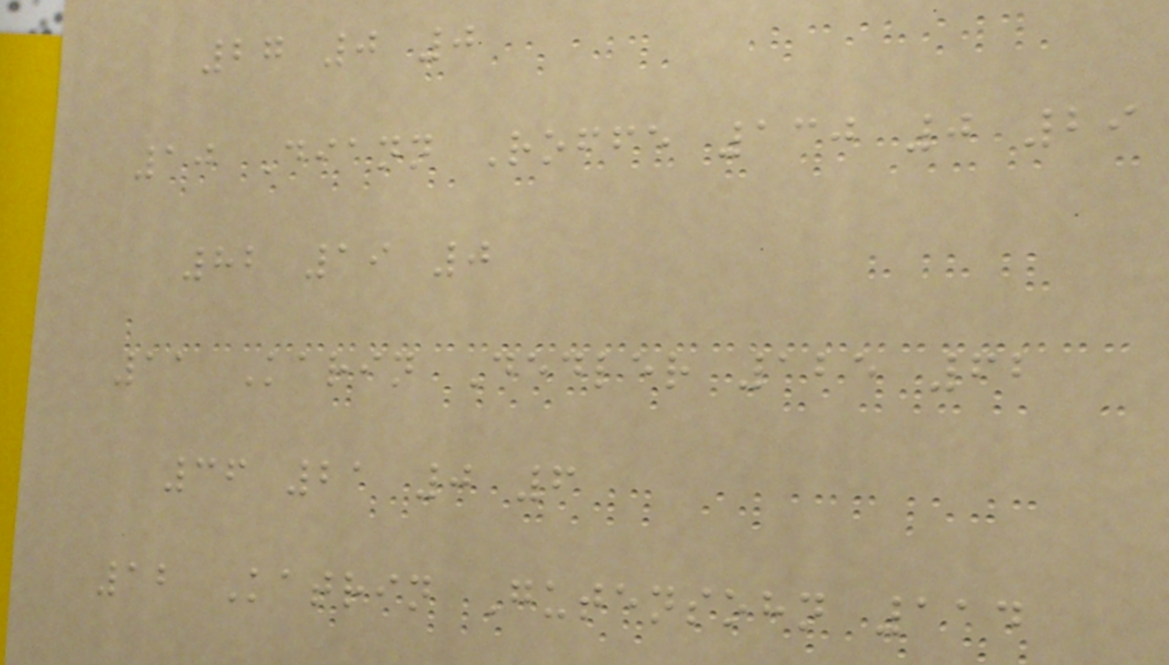27 0 0
10 Diann Roffe 130 0 29
82 19 0
11 Karin Dedler 125 62
36 21 0 6
12 Katrin Gutensohn 114
